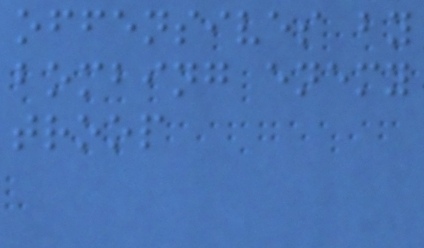offensives by
bombing enemy
troop
